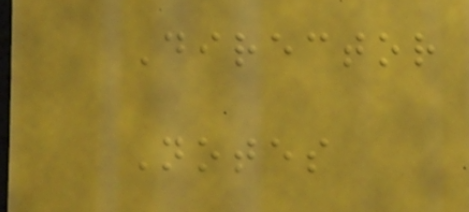Director
Notes
